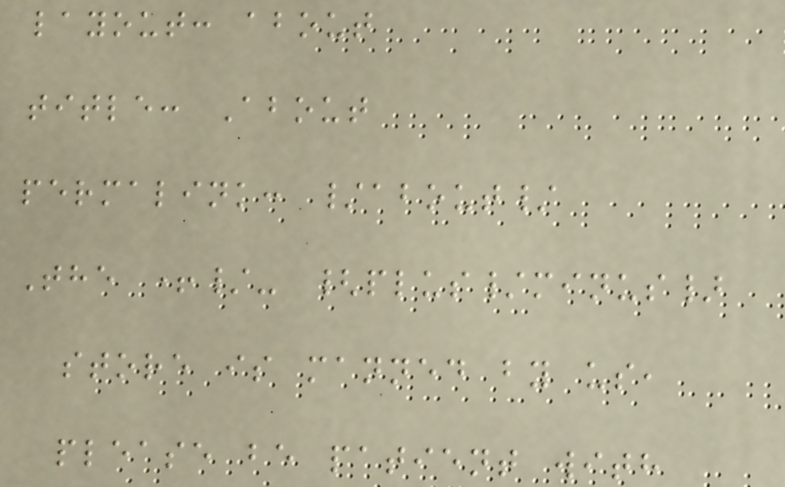layout: about
title: About
permalink: /about/
The +/- {plus/minus}
store is manned by us,
please be patient with
